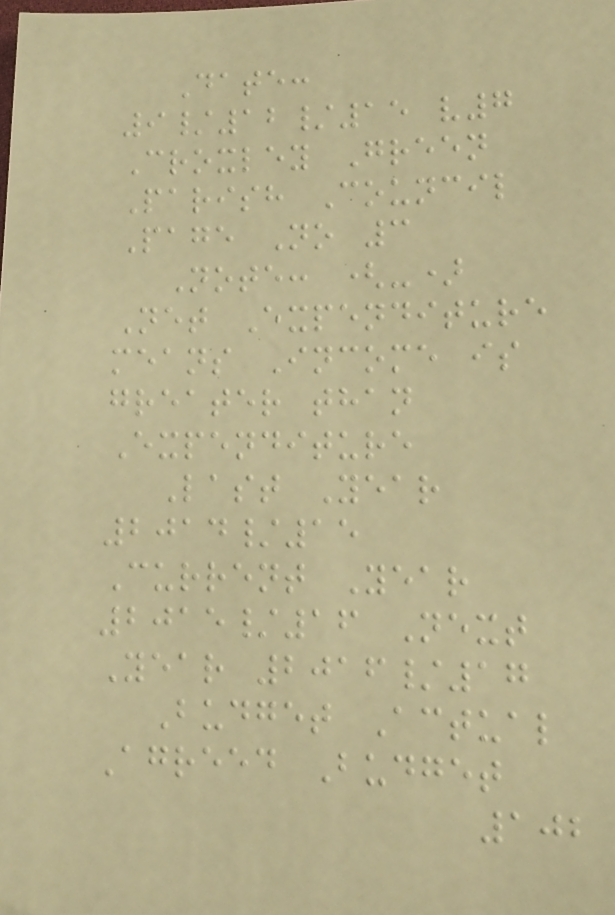Date:
9/12/15 v7
Croxley Green
Parish Council
Page No 3
Note: (-)
Net Expenditure
means Income is
greater than
Expenditure
Last Year
2014/15
Current Year
2015/16 Next
Year 2016/17
Budget Actual
Agreed Budget
102
